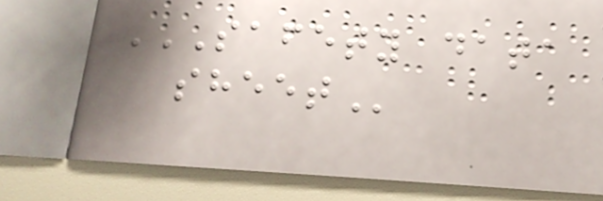SAFETY DATA
SHEET
